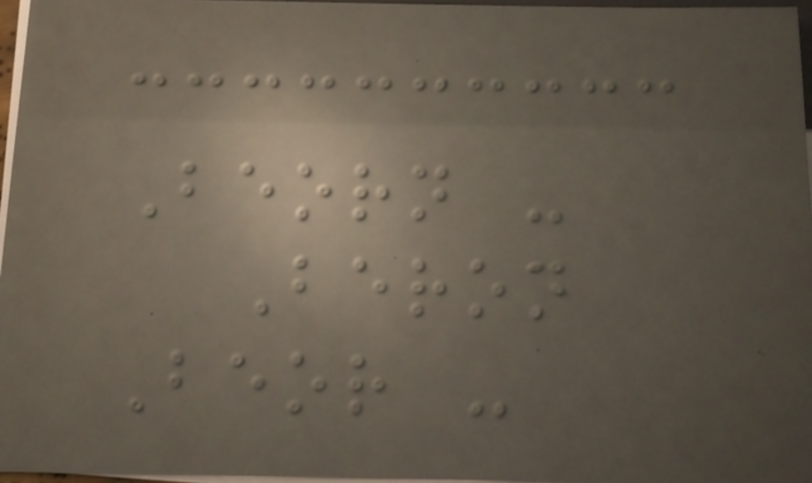Beorn -
Beron
Beor -
